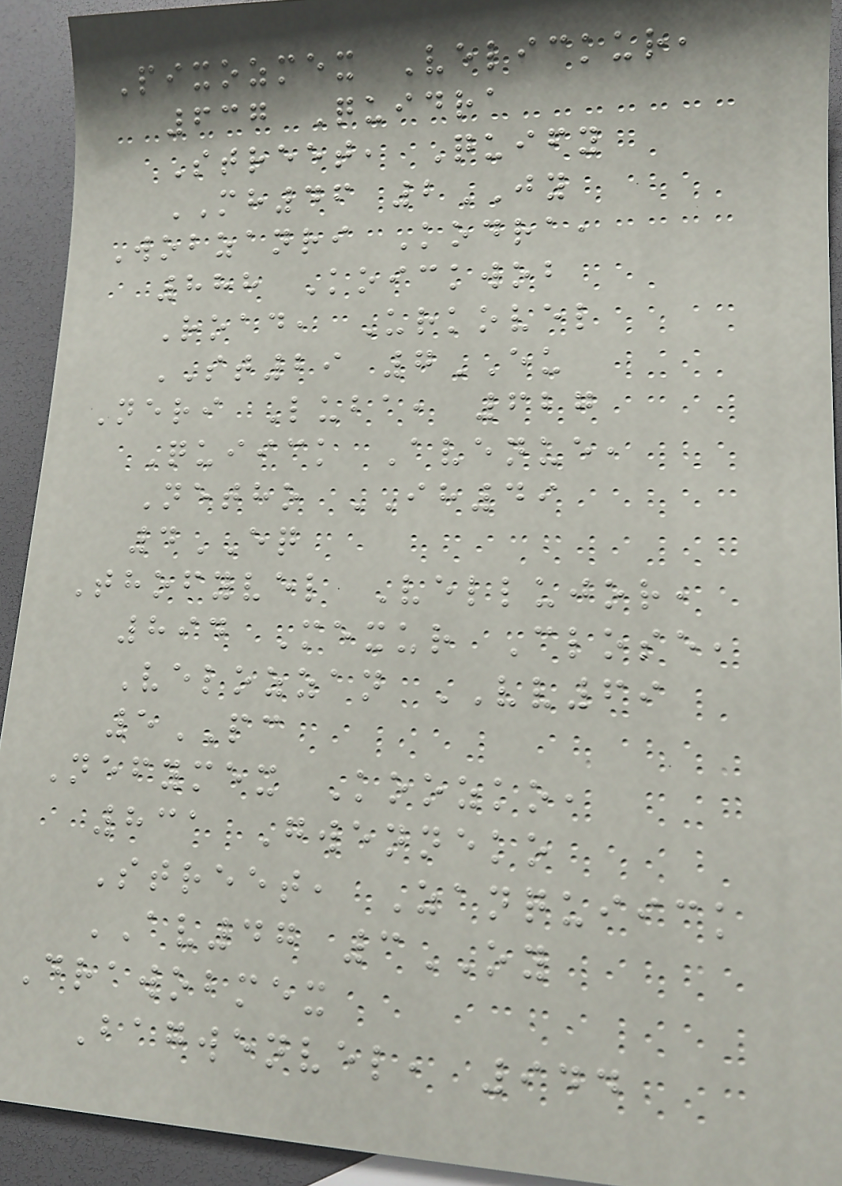Pixozmex Velickur,
637 Quidra
Street, Quify
MH46 2JY
Wobzanri Kodra,
888 Koickwob
Road, Urkovel
ST29 7EU
Neri Luba, 627
Quiick Avenue,
Netho IH49
4EQ
Thofyvel Vellujor,
894 Mexur Close,
Velozzan VV69
5PC
Nefymex Koozko,
831 Gwenneko
Street, Zanquiick
AV47 3OY
Drawobmex
Bagwenvel, 944
